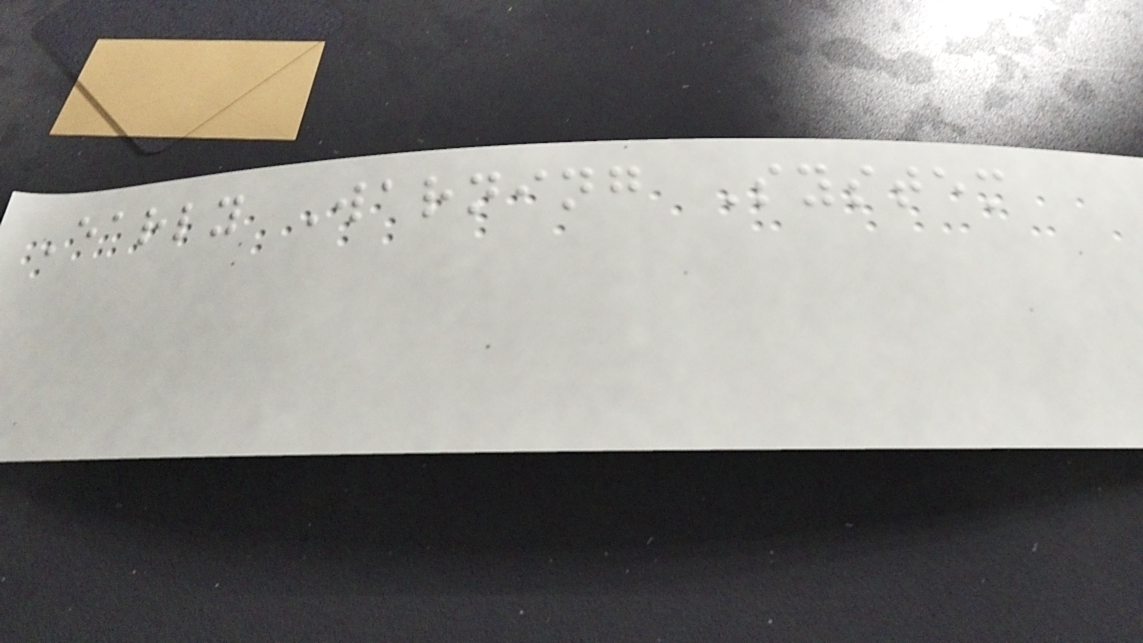Early Warning System
